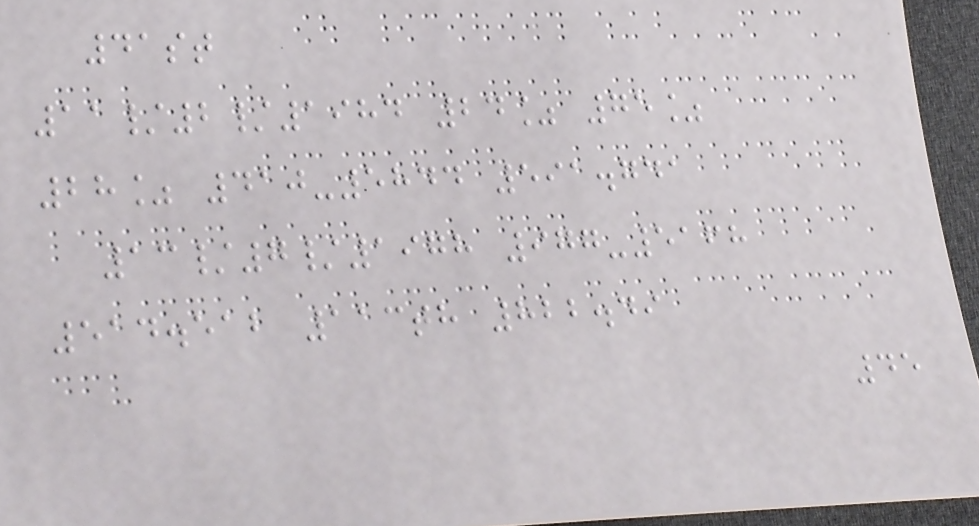41st
11/2/1984 24% 75%
28% 410-5844 591.741
13/7/1978 977-5168
514.512 113th 822.49
45
